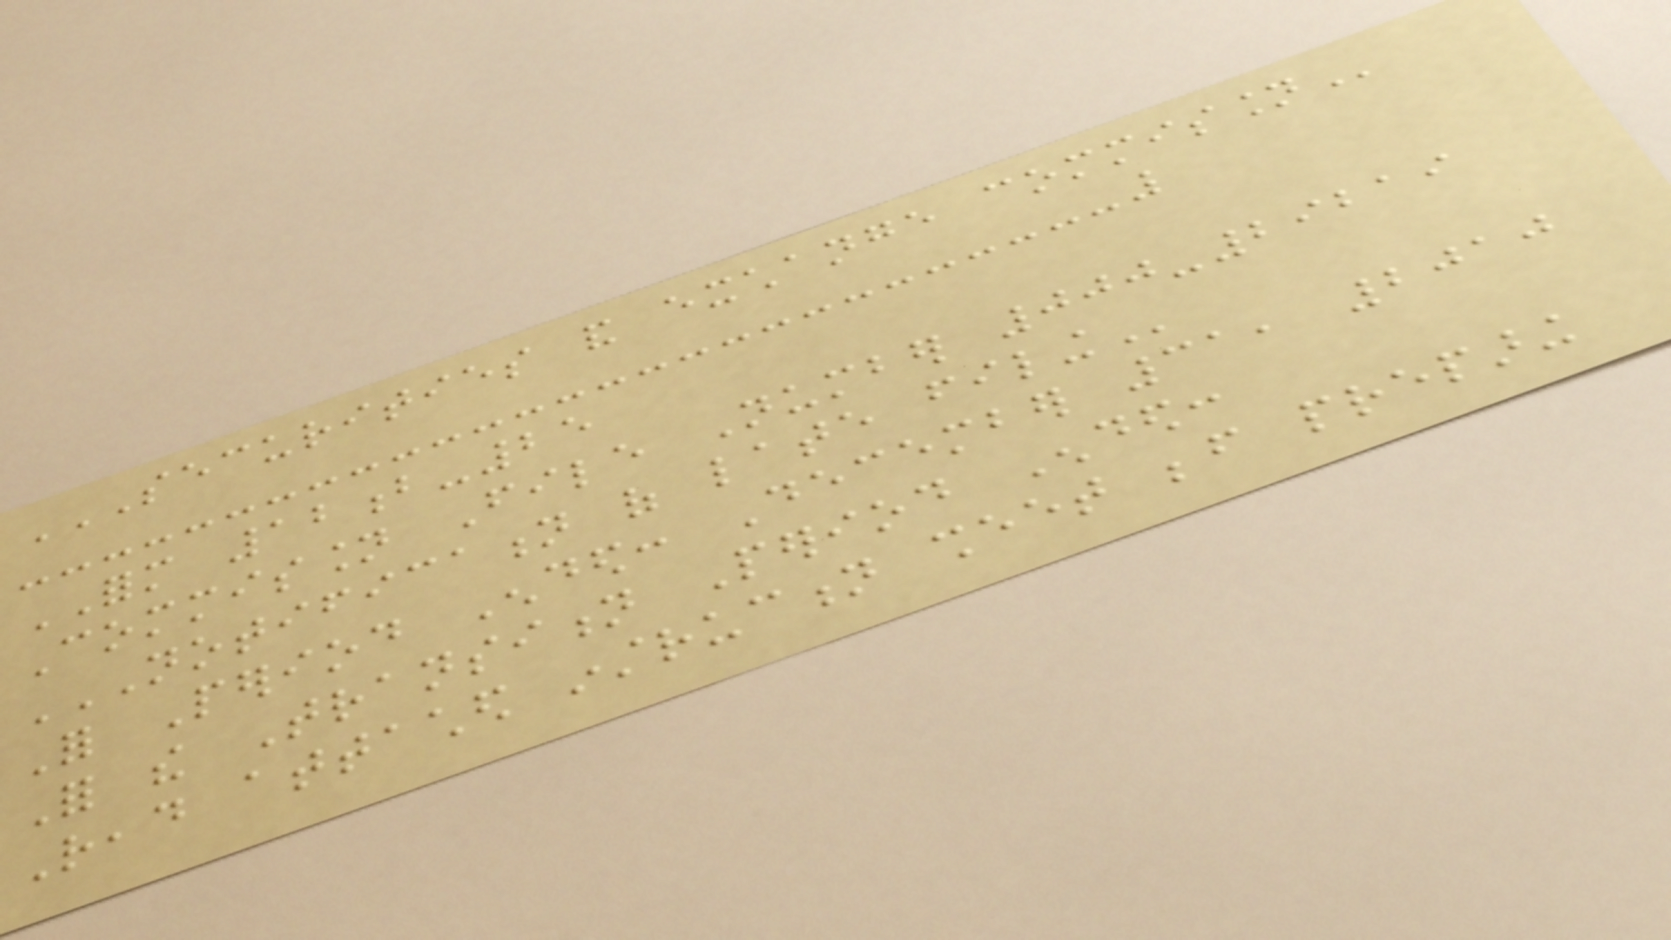SECURITIES AND EXCHANGE COMMISSION
FORM 12b-25
Commission File Number 000-29219
NOTIFICATION OF LATE FILING
For Period Ended: December 31, 2010
For the Transition Period Ended:
Read attached instruction sheet before preparing
